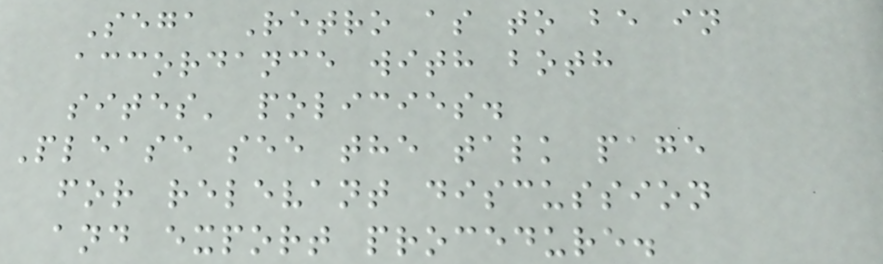Sega Retro as to be in
accordance with both
sites' policies.
Please see the talk page
for relevant discussion
and export procedure.
